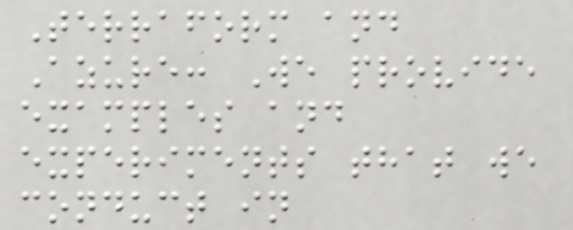Terraform and
Azure: We provide
examples and
experiments that we
conduct in
